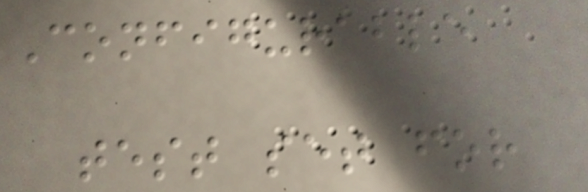Configurable
test set for
